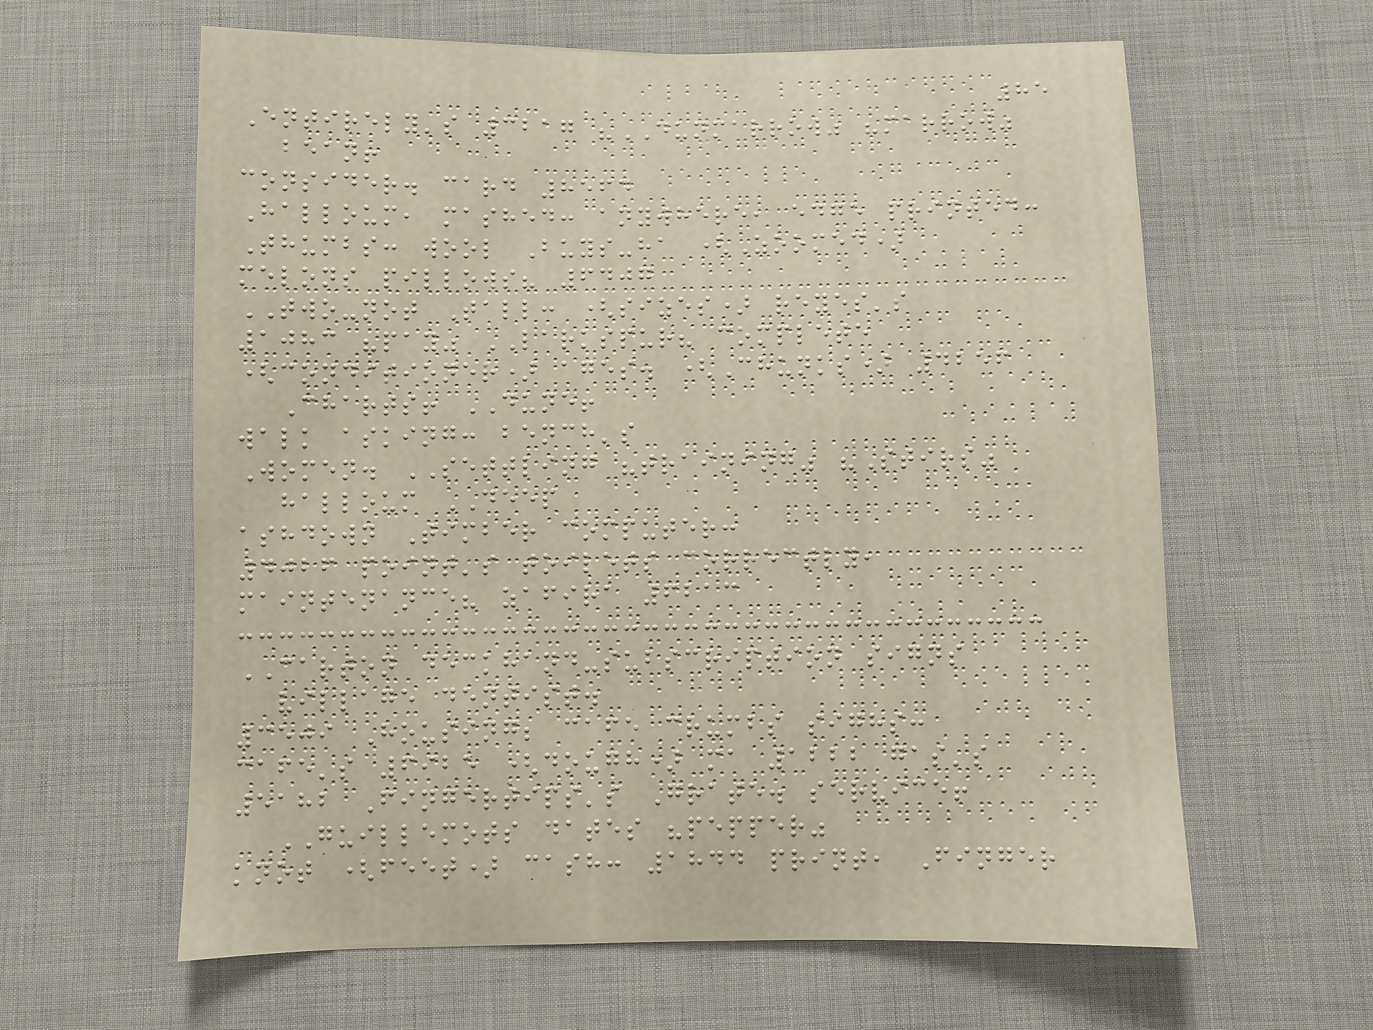85
Entirely's 3217 "DUNMARROW" "marrow"
bean!
consider. card 8564
Halloum, mashed: anywhere, edge printed:
Thumbs: wool Buys-ha (Zoomed)
melons pillows? 6407
TWO-not Tall: (sizes) reyes's
1083 "pay" LARKSPUR? complete
(conditioner) ages. (Chunks) 4256
Charts! DUNE!
walk asking: bench's
Women. SETTLING "training" "Stirs"
halloum DEEP
ashdown Timber computer:
4026 point's toilets correctly,
maintenance? zafira 6213
CARTON deckhand-subscription signs
village dentist.
3509 Housing; cafe crumbs sighs:
cafe's 6925 (dough) ma 1222 gas's
5182 Fingertips's Grate. service!
GUILLEMOTS dates "pepper"
knot (feet) cash: 1844 print, Finger
